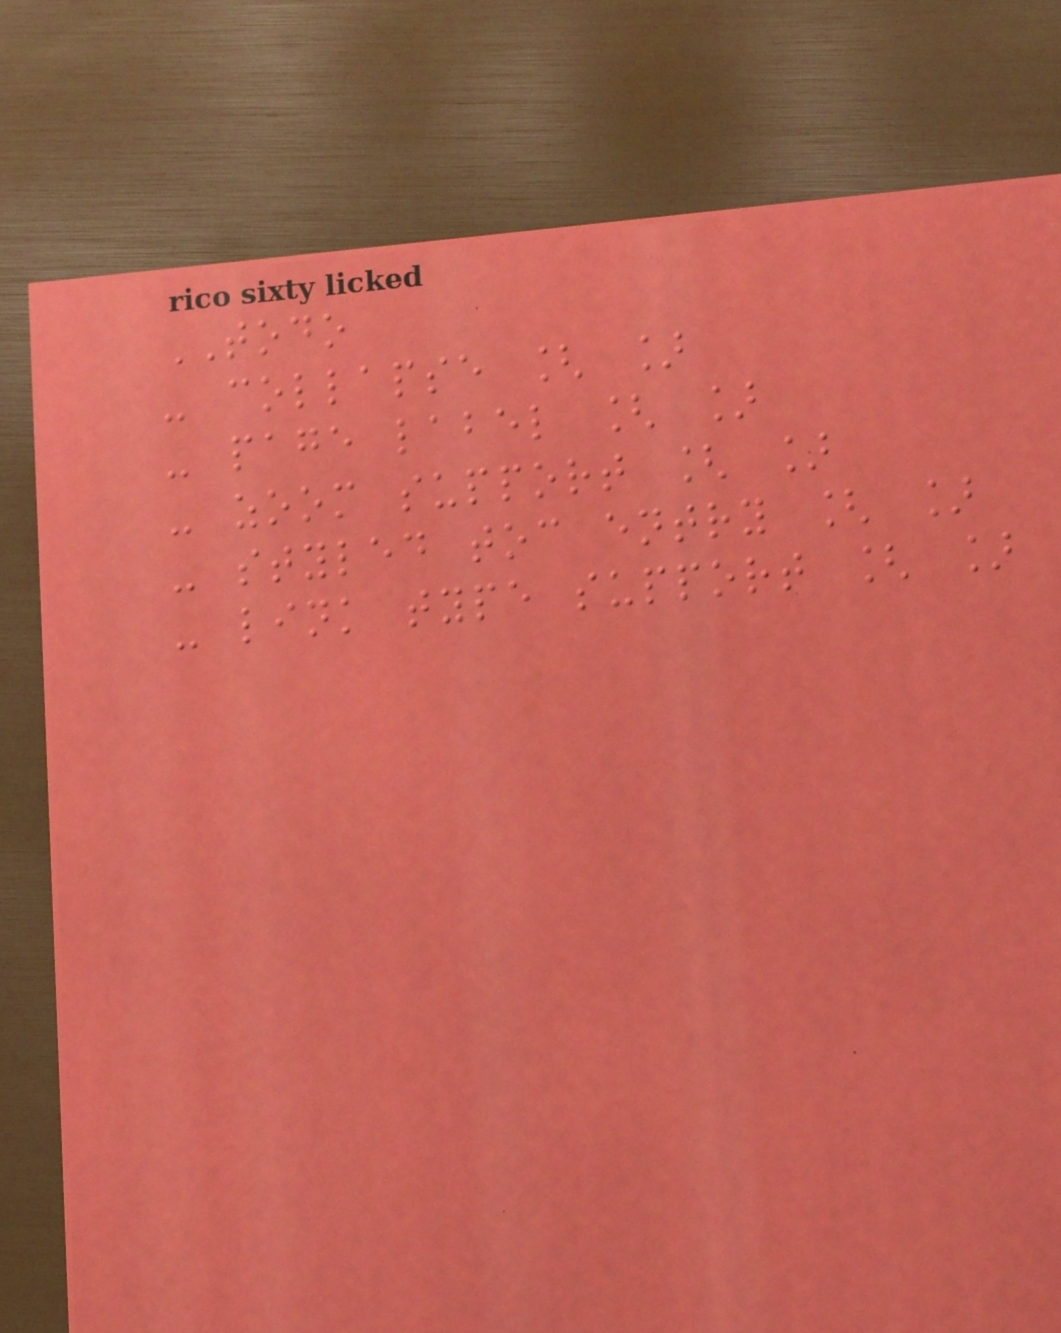TODO
- collapse [ ]
- page label [ ]
- zoom support [ ]
- styled toc entry [ ]
- link type support [ ]
